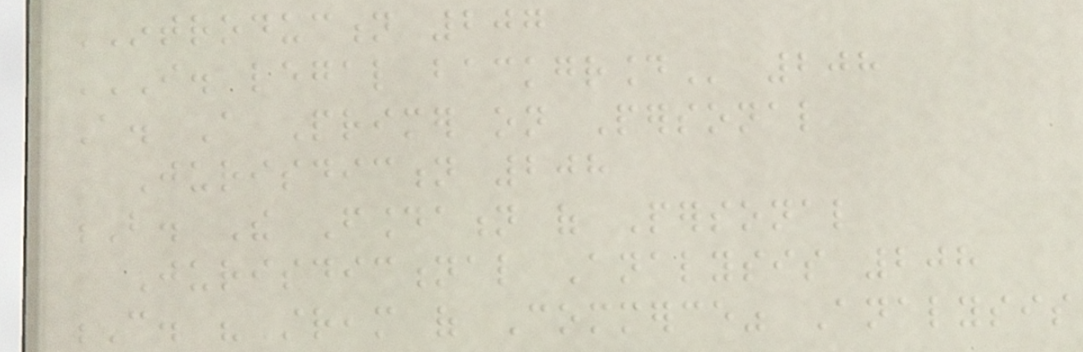INTRODUCTION 207
I. LEGAL BACKGROUND 208
A. A Primer on Personal
Jurisdiction 208
B. The Foundation of Personal
Jurisdictional Analysis 208
C. "Stream of Commerce" Analysis
